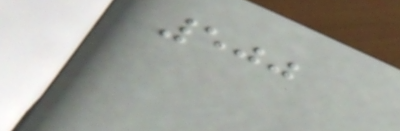500
